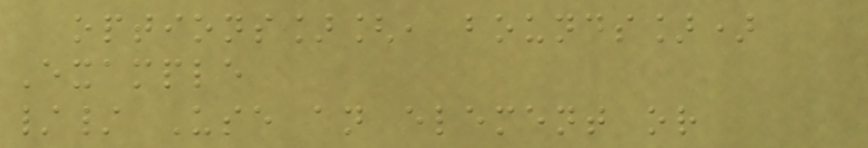options][, bounds])
Example
// Use an element or
